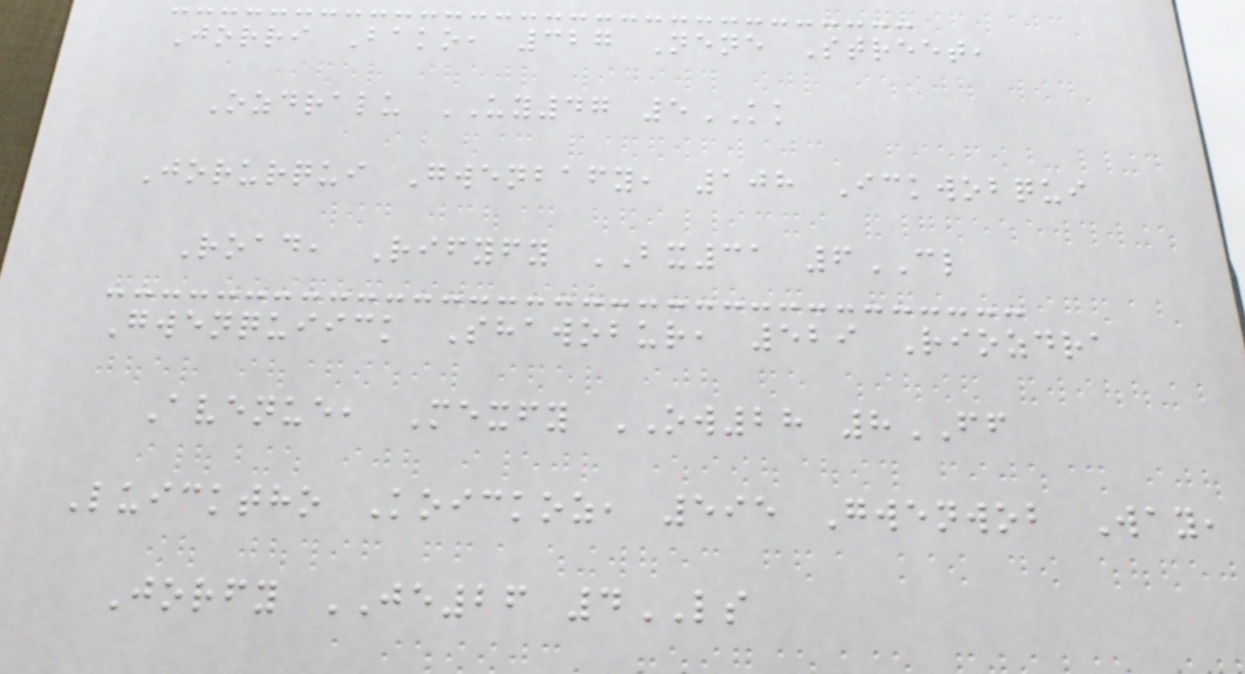Jorri Bako, 327 Nene Street,
Ozdralu UY47 5KK
Jorurqui Gwenbafy, 108 Ickwobqui
Road, Rifyfy BX31 6CL
Gwenquiick Shawobur, 529 Riozdra
Avenue, Mexfy OW28 8FF
Luicktho Koickoz, 595 Gwenwob Way,
Jorfy JE26 4LS
